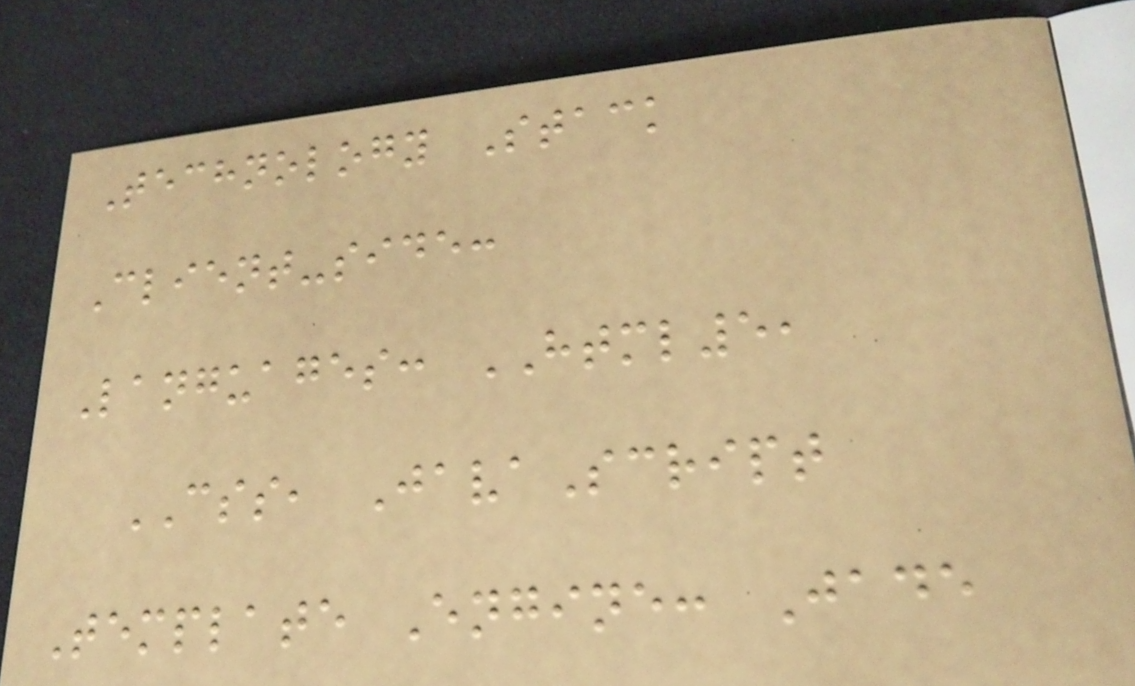Technology Stack
Client-side:
Languages: HTML5,
CSS, JavaScript
Template Engine: Jade
